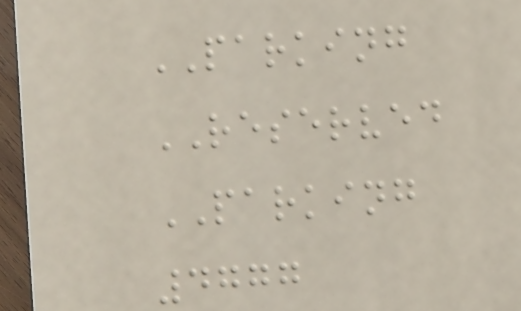PARKING
RESERVED
PARKING
4777
